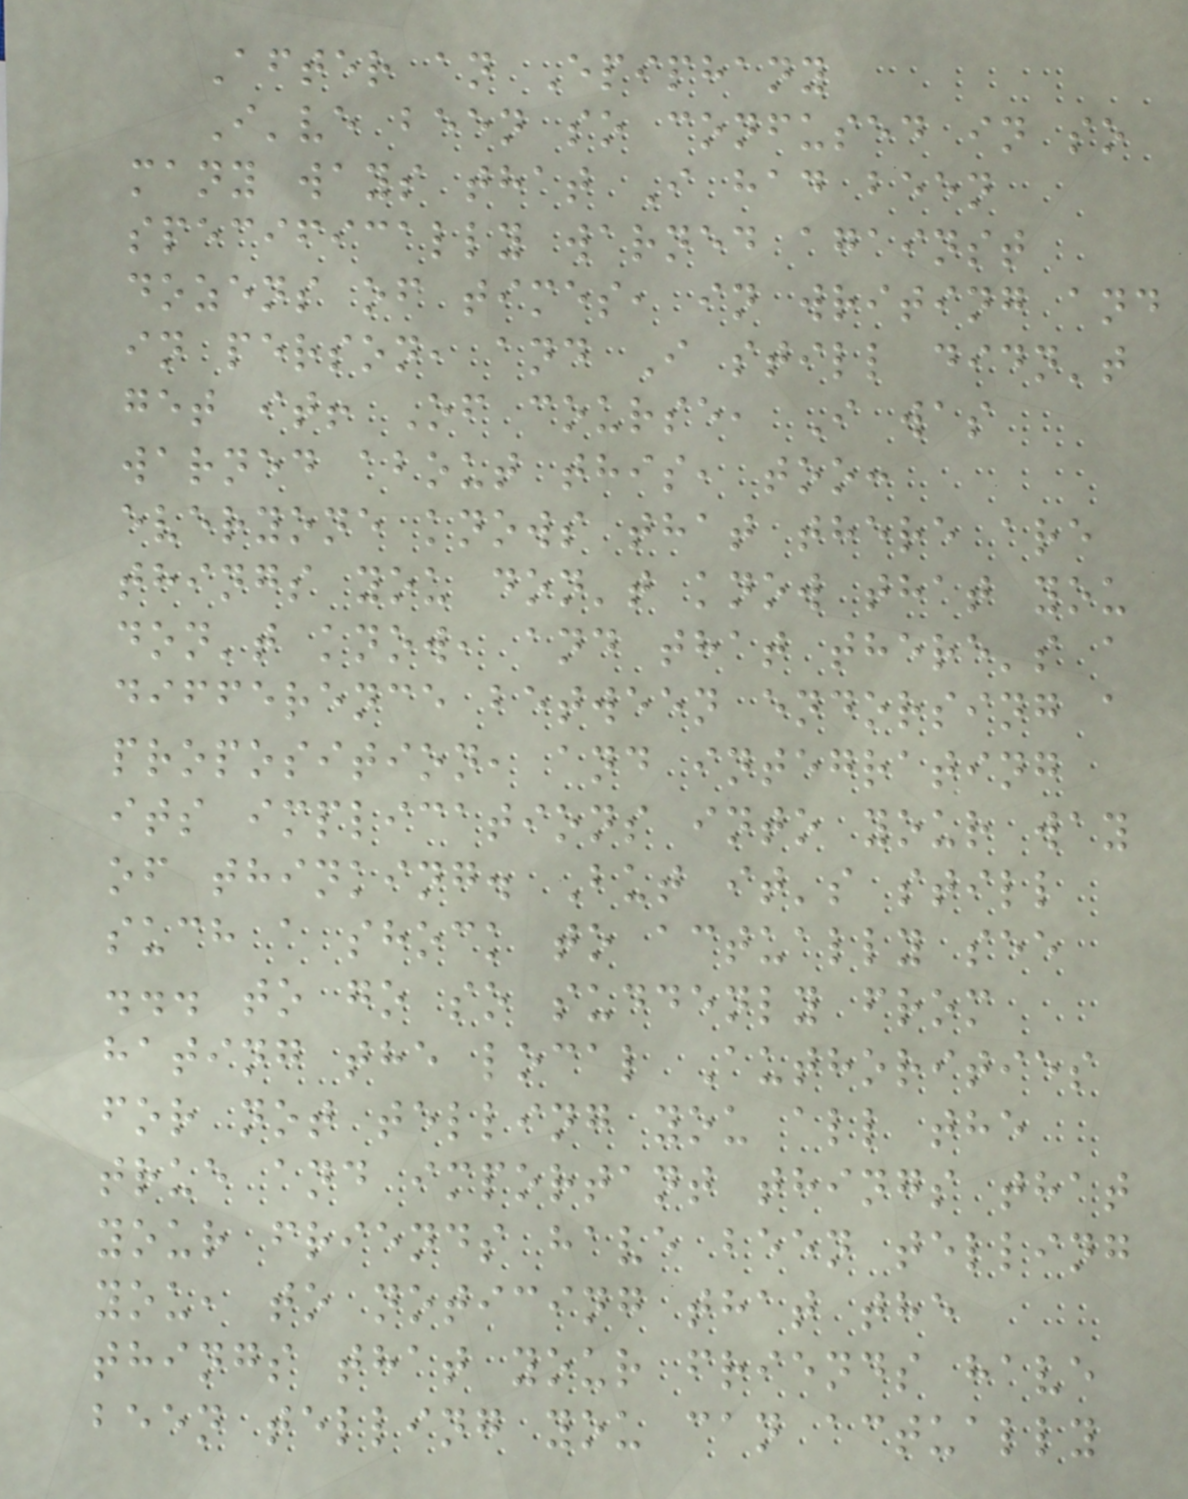After an Epiphany
I've been so confused in so
many ways that I had been
specifically warned against
dozens of times, in writing and
in person, and I still didn't
get it! Of course, I was
warned about this, too:
everyone knows that there are
things you don't know that you
don't know, and that there's a
difference between endorsing a
proposition, and integrating
its implications into your way
of thinking. But it's still
such a shock to actually see
... to go so suddenly from
hating the local Authorities
for not telling you all the
true and important things that
your friends have been telling
you, to noticing that the
things that your friends have
been telling you can actually
